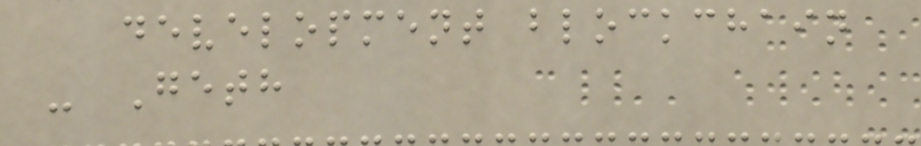development blockchain
- Geth
